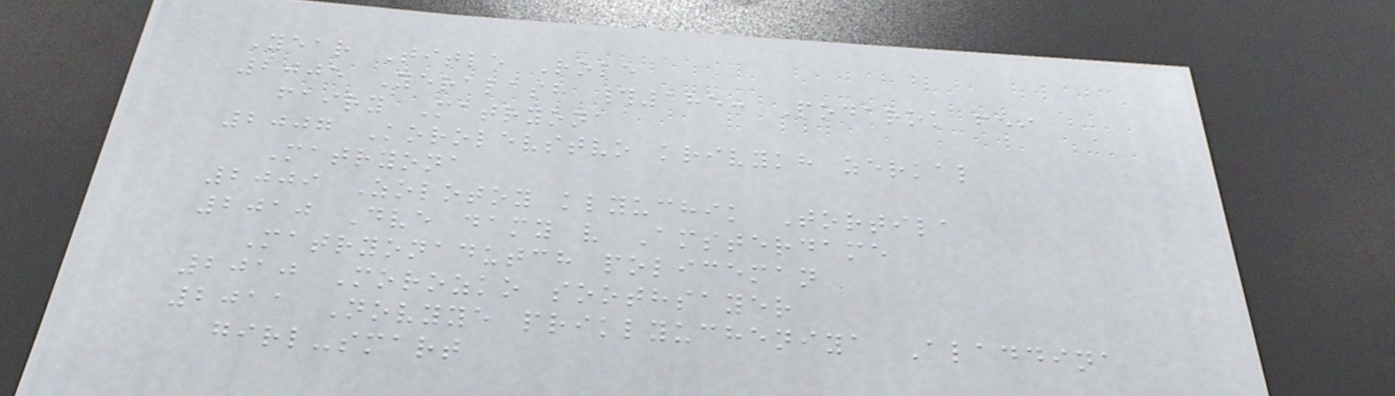Year Title Role
2005 Yeralash #185: Podarok fei
fairy Matryona
2007 Korolevstvo krivykh zerkal
Matryona
2009 Zolotoy klyuchik Tortila
2010 Dve damy v Amsterdame
Matryonadutch policeman
2010 Morozko soothsayer
2011 Novyye priklyucheniya Aladdina
girl-smart
